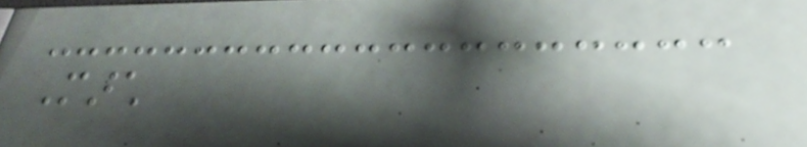March
